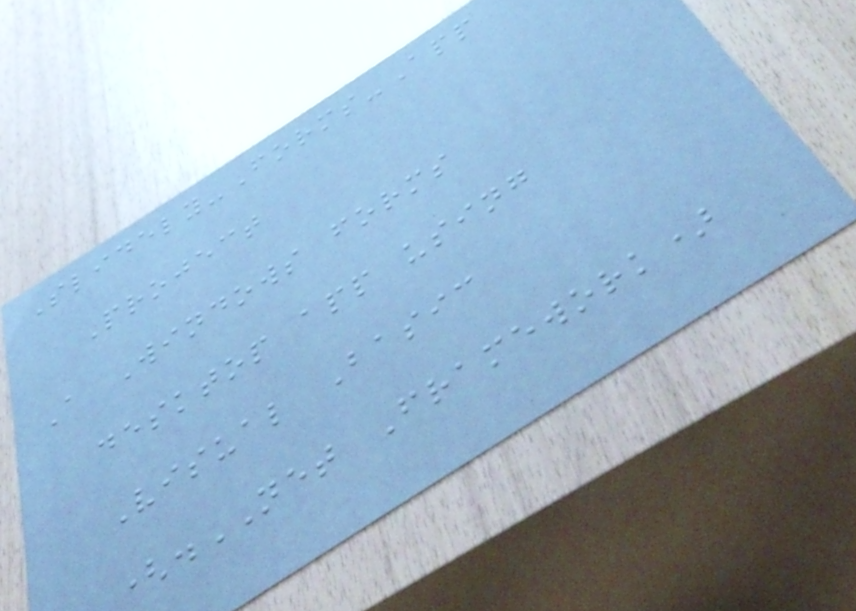Slidely-Forms-App
Project
A Windows forms
desktop app using
Visual Basic
(.NET Framework)
